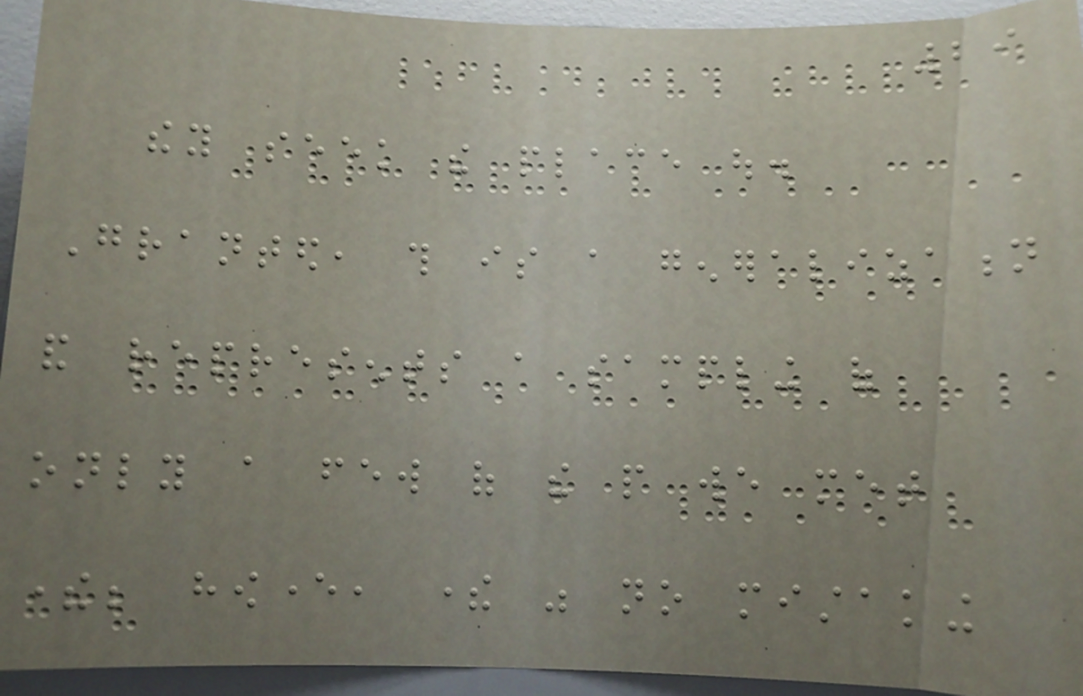29
they seek the place out.
Granted, this is a generalization
and represents a sampling of
only a few of the people we met
there; however, there was no mistaking
